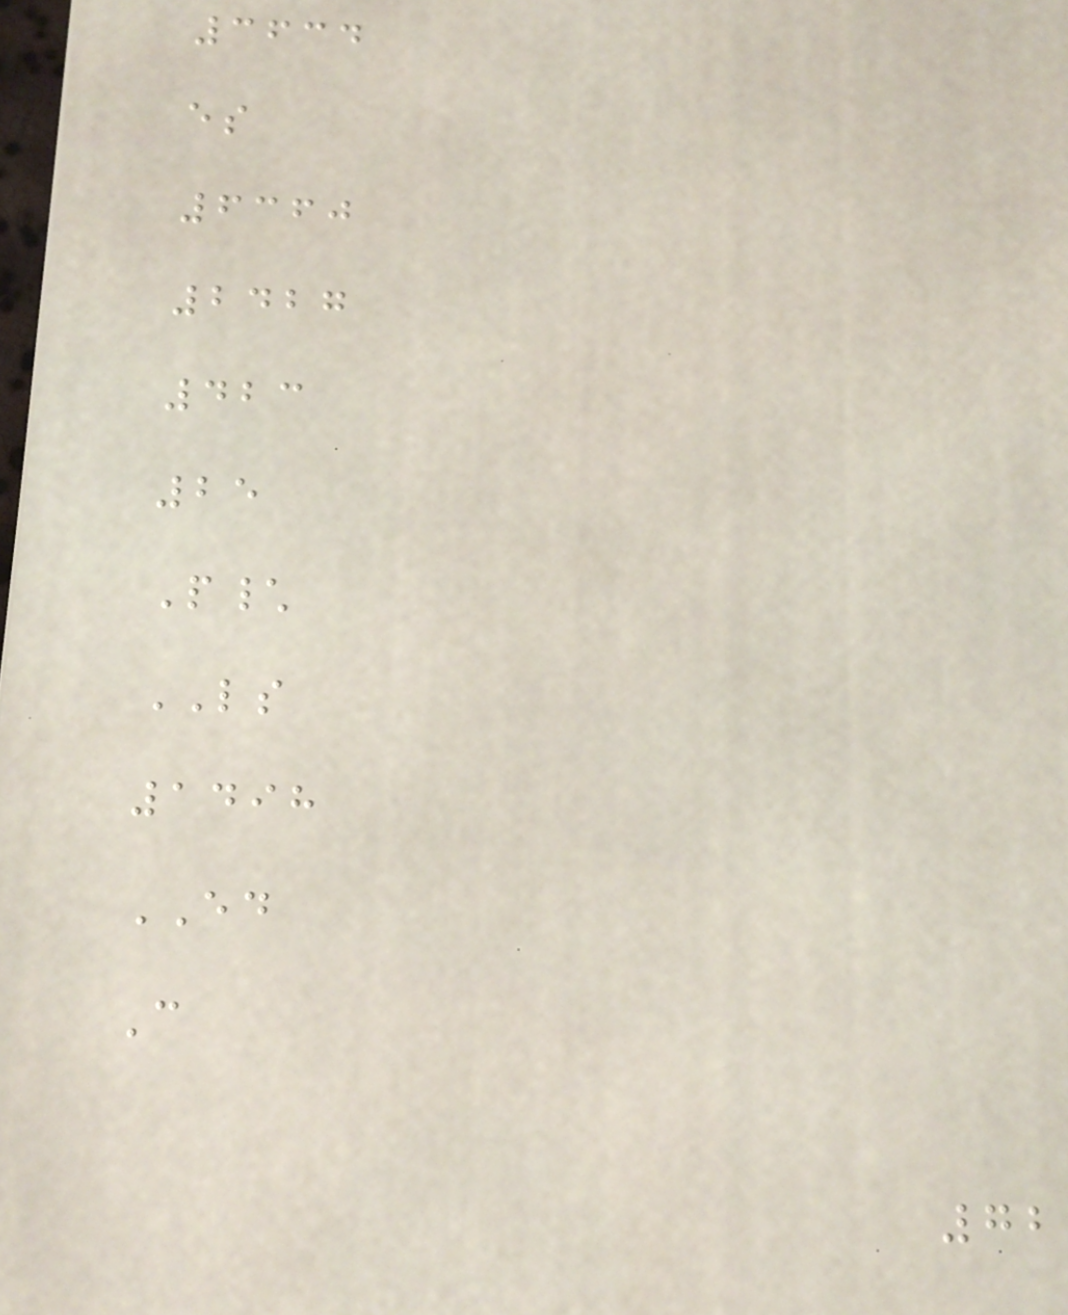3634
es
6360
2427
423
25
P\
LS
1498
ED
C
72
